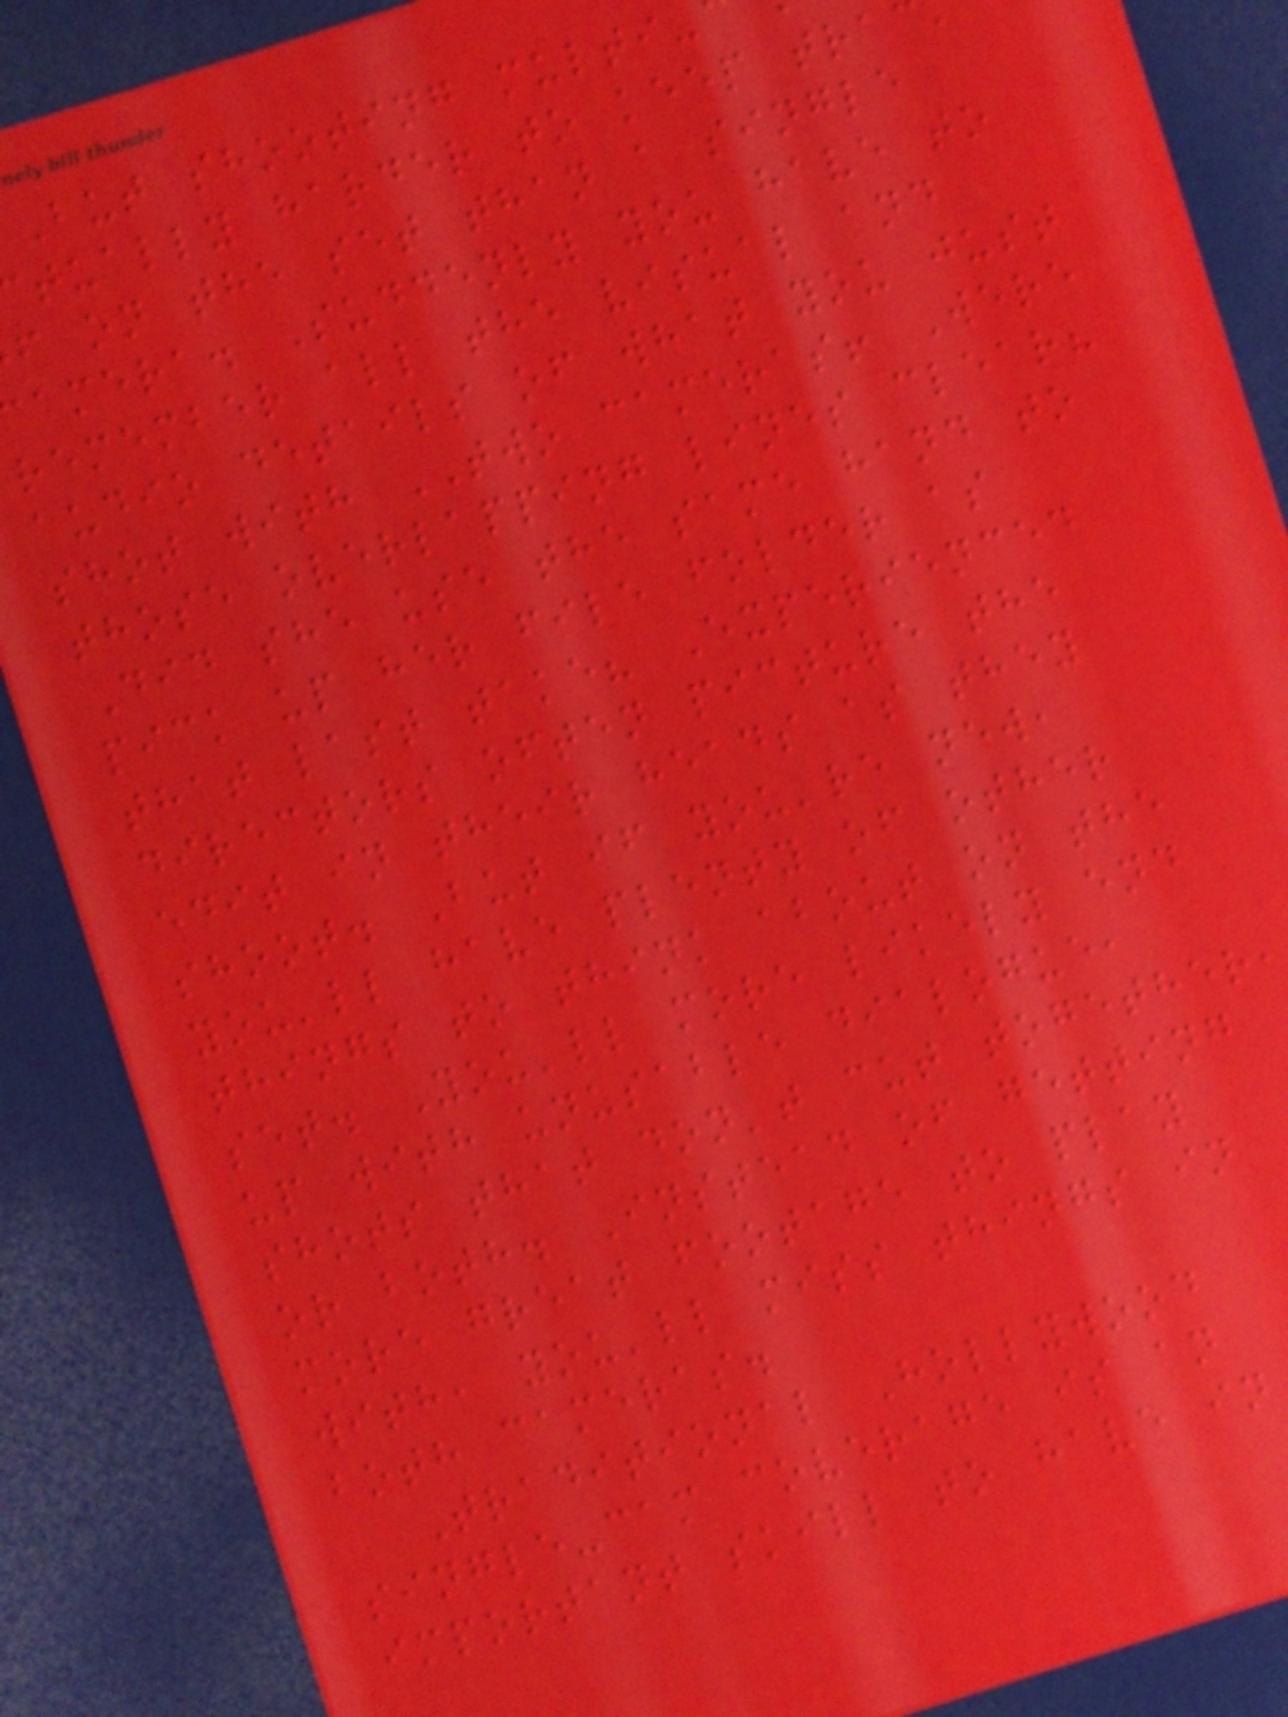But shooting multi-
tually harder to keep tra
f on the set than a single
amera. Suddenly you have to
remember all the visual and
audio details of what you just
shot with TWO cameras! Were
those overlapping lines clear?
Did she use the same hand to
pick up her file folder as
that last take? Experienced
directors often picture the
edit in their heads as they
shoot. But if you're new,
you'll have plenty of other
things to think about on the
set. You'll more likely end
up with unusable dialogue,
shots that don't cut together,
or both. Instead of getting
more great footage to play
with, you'll miss things in
both cameras.
Traditional Hollywood
single-cam coverage is an
important skill to have in
